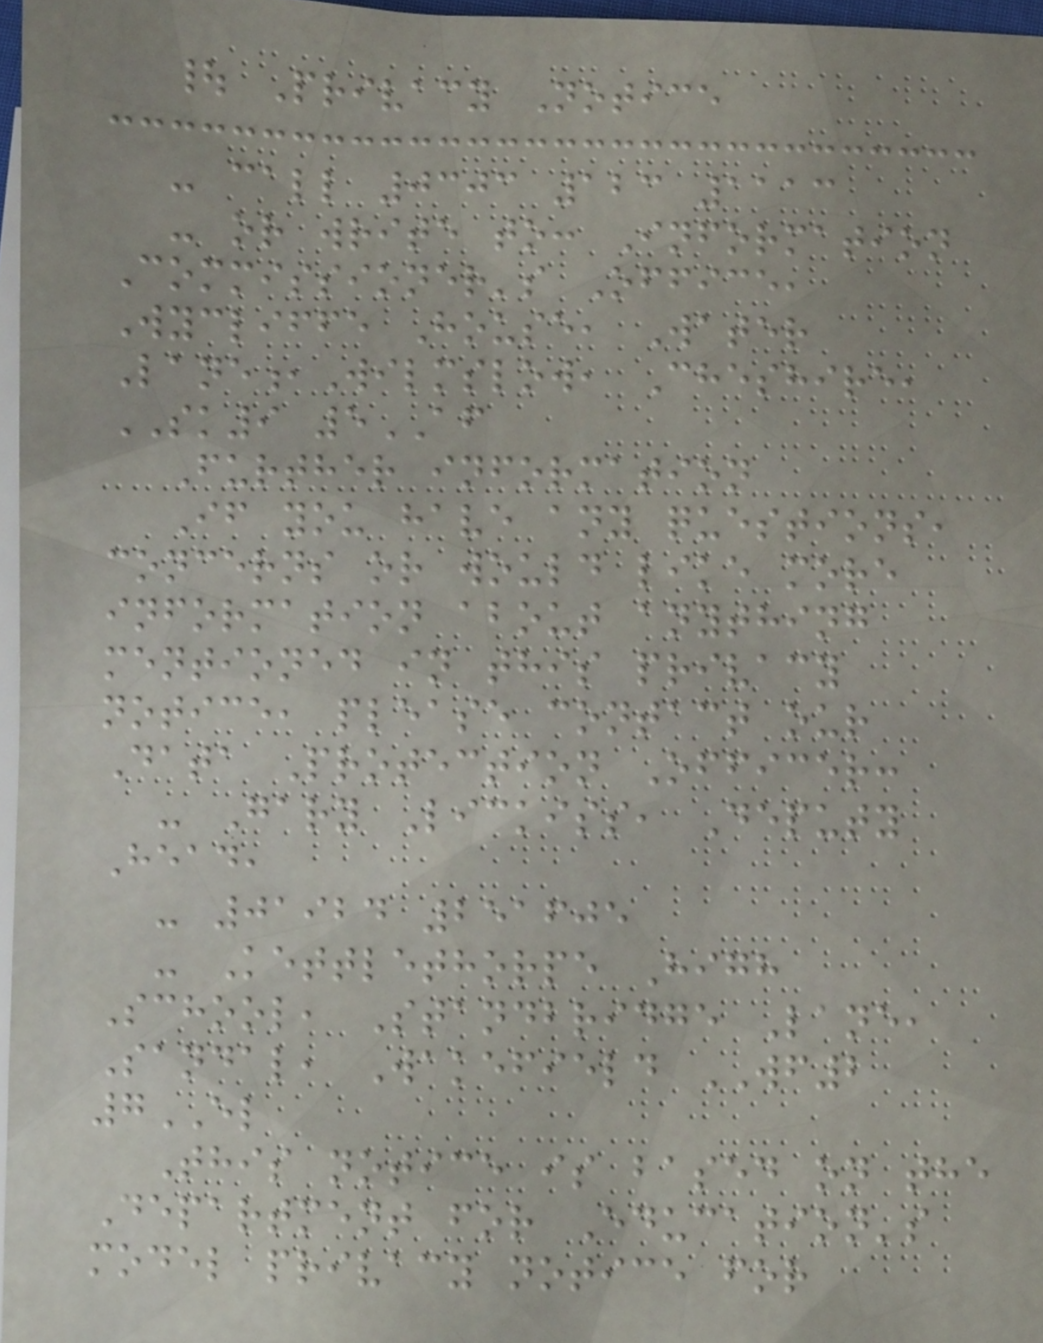| Privacy Notice
- call 0303 123 1113
- or write to: Information
Commissioner's Office,
Wycliffe House, Water
Lane,Wilmslow, Cheshire,
SK9 5AF
Further information
If you have any questions,
concerns or would like more
information about anything
mentioned in this privacy
notice, please contact our
Data Protection Officer:
- Gary Lickiss, Deputy
Head,
- 01924 251605
- Kettlethorpe High
School, Standbridge Lane,
Sandal, Wakefield WF2
7EL
This notice is based on the
Department for Education's
model privacy notice for
